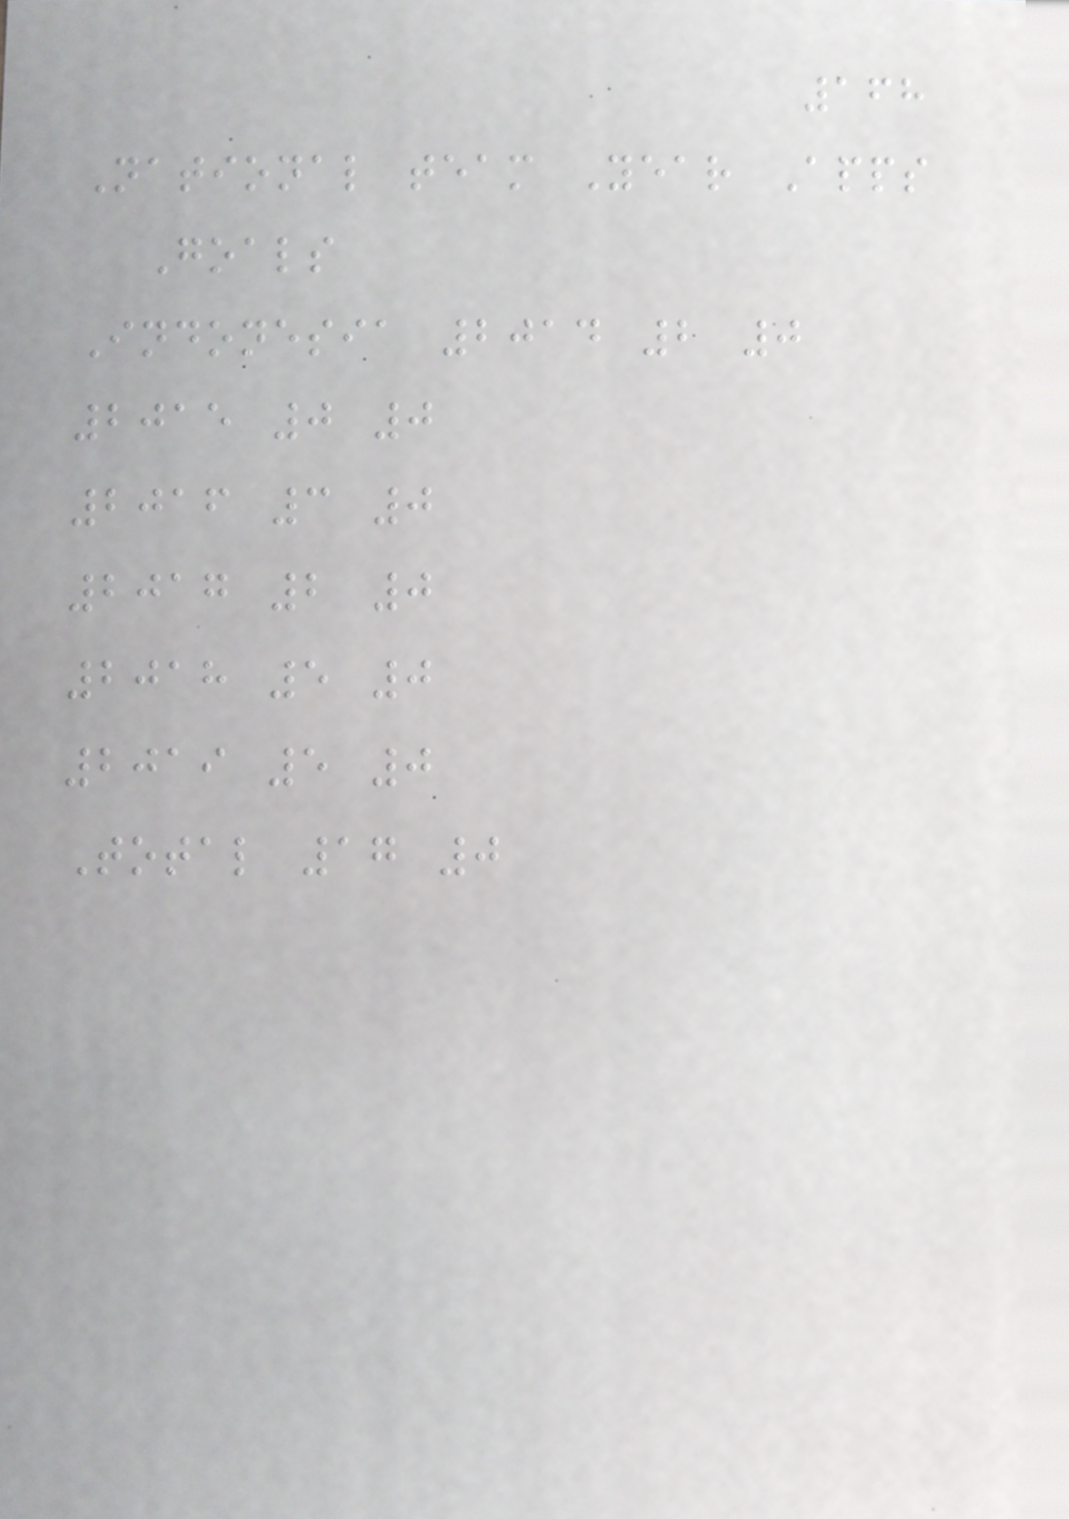168
National team Year Apps
Goals
Indonesia 2014 2 0
2015 0 0
2016 3 0
2017 2 0
2018 5 0
2019 5 0
Total 17 0
